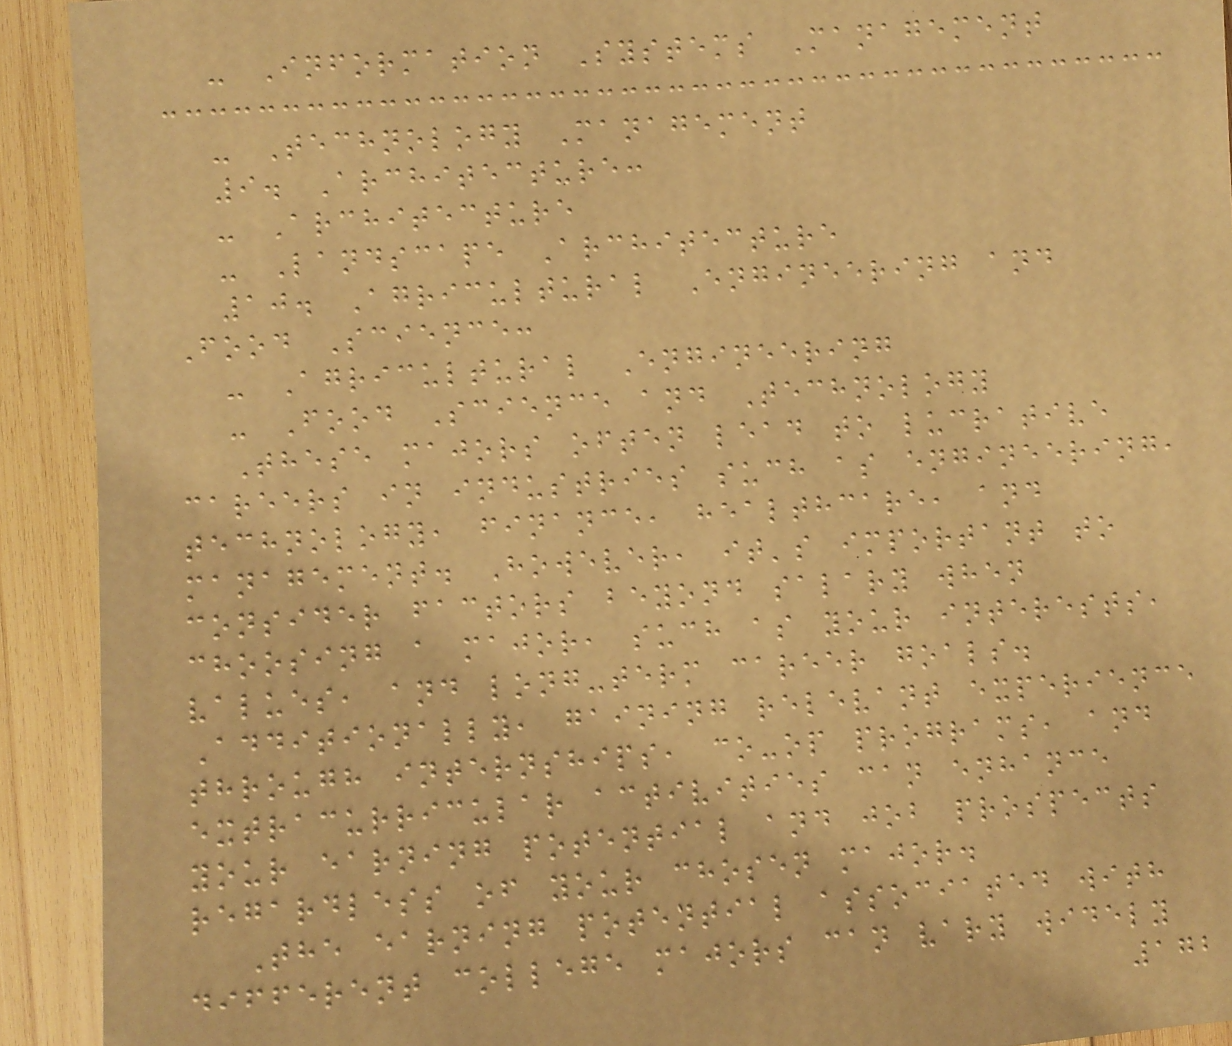- Information Systems Management
- Technology Management
9. Architecture:
- Architecture
- Landscape Architecture
10. Agricultural Engineering and
Food Science:
- Agricultural Engineering
- Food Science and Technology
These majors often lead to lucrative
careers in industries such as engineering,
technology, finance, healthcare, and
management. However, it's important to
consider factors beyond salary when
choosing a major, such as your interests,
values, and long-term career goals.
Additionally, gaining relevant experience
through internships, co-op programs, and
extracurricular activities can enhance
your earning potential and job prospects
regardless of your chosen major.
The earning potential associated with
different college majors can vary widely
172
